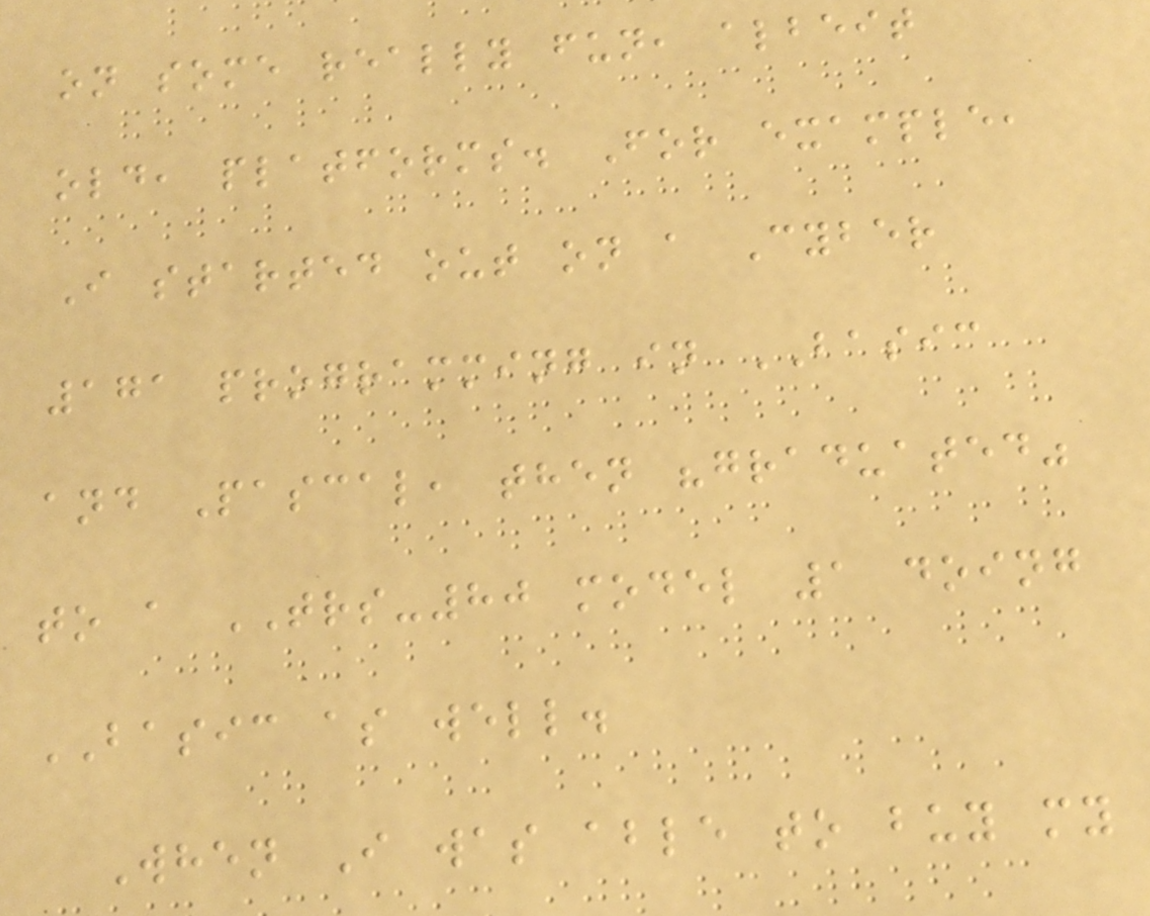on some really fun, albeit
old, platforms. For example,
I started out on a Cyber
171 programming in BASIC
and Pascal, then "graduated"
to a TRS-80 model 1 doing
BASIC as well.
When I was able to buy my
